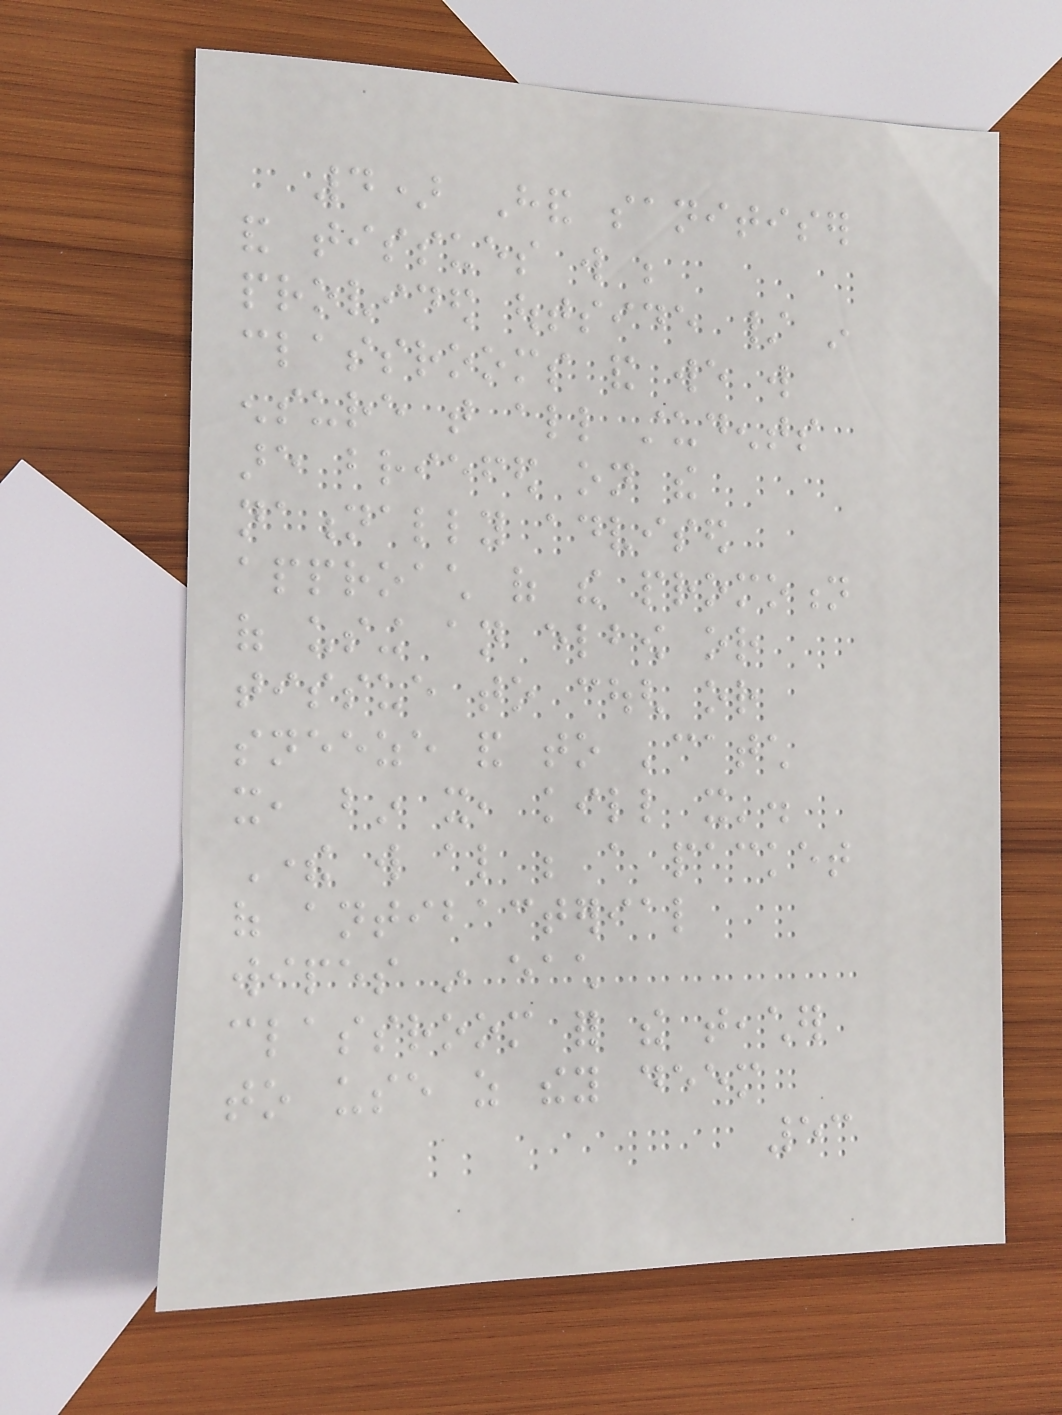4) Hand sanitiser
and tissues will be
provided outside / in
classrooms and we will
ensure that all students
are briefed on the
nationally advised
approach of the promotion
of using an elbow or
tissue to cough or
sneeze and to 'catch
it, bin it, kill it'.
There will also be a packet
of antibacterial
wipes in each
classroom for the teacher
to use as they deem
53
